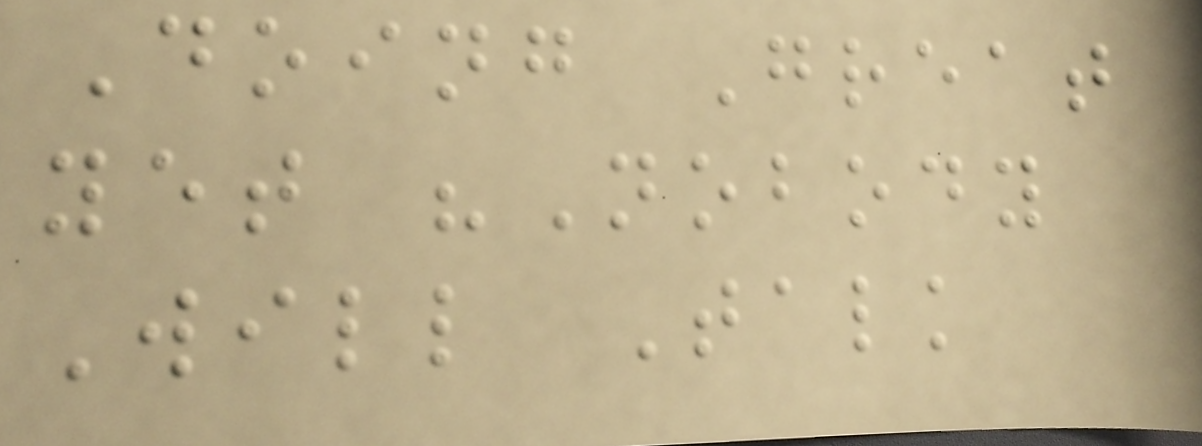Doing Great
yet "Nobody
Will Talk
